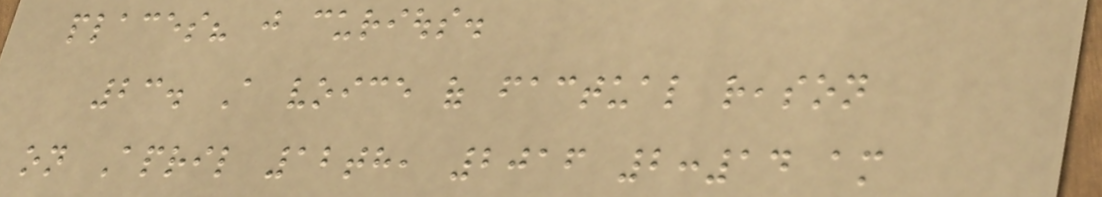places? just curious.
23. A voice of factual reason
on April 12th, 2016 2:14 am
